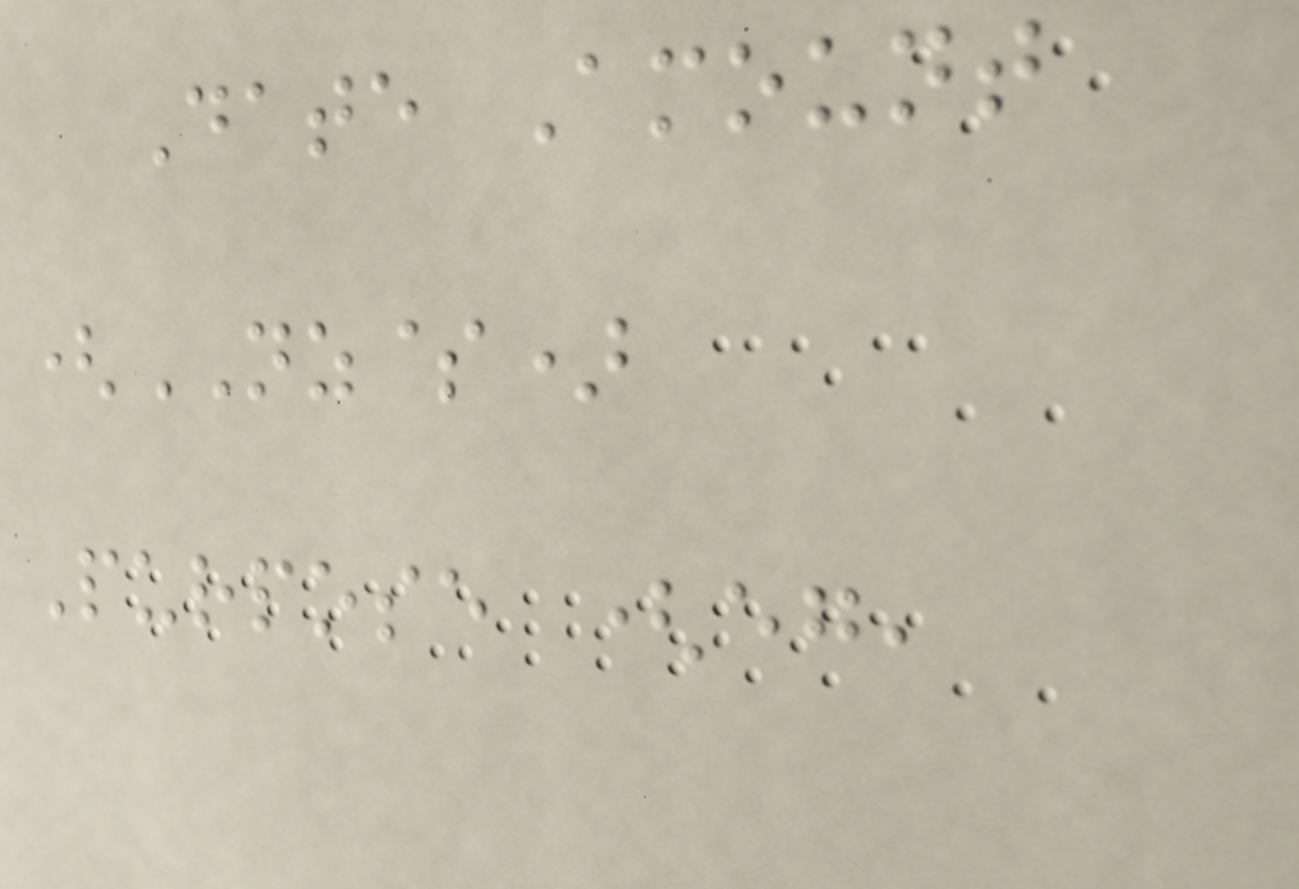Date Amount
(NZ$)
Purpose (eg,
